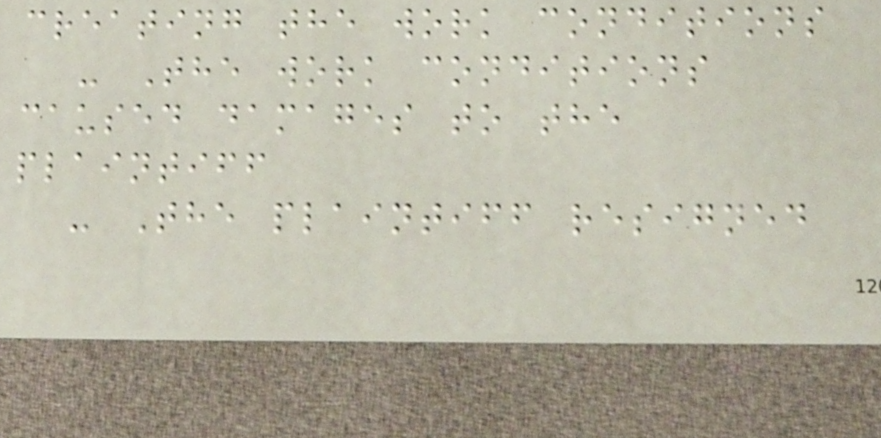creating the work conditions
- The work conditions
caused damages to the
plaintiff
- The plaintiff resigned
